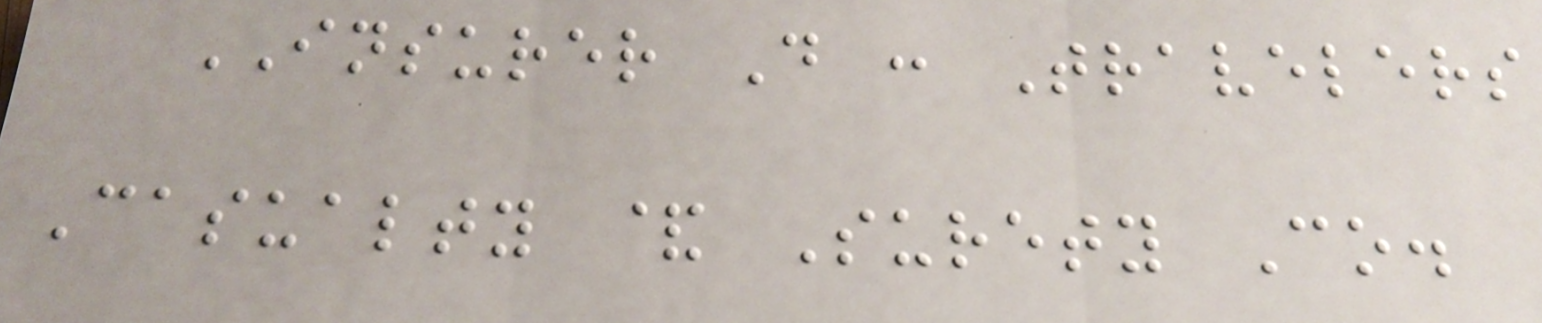INSURER D : Travelers
Casualty & Surety Co.
